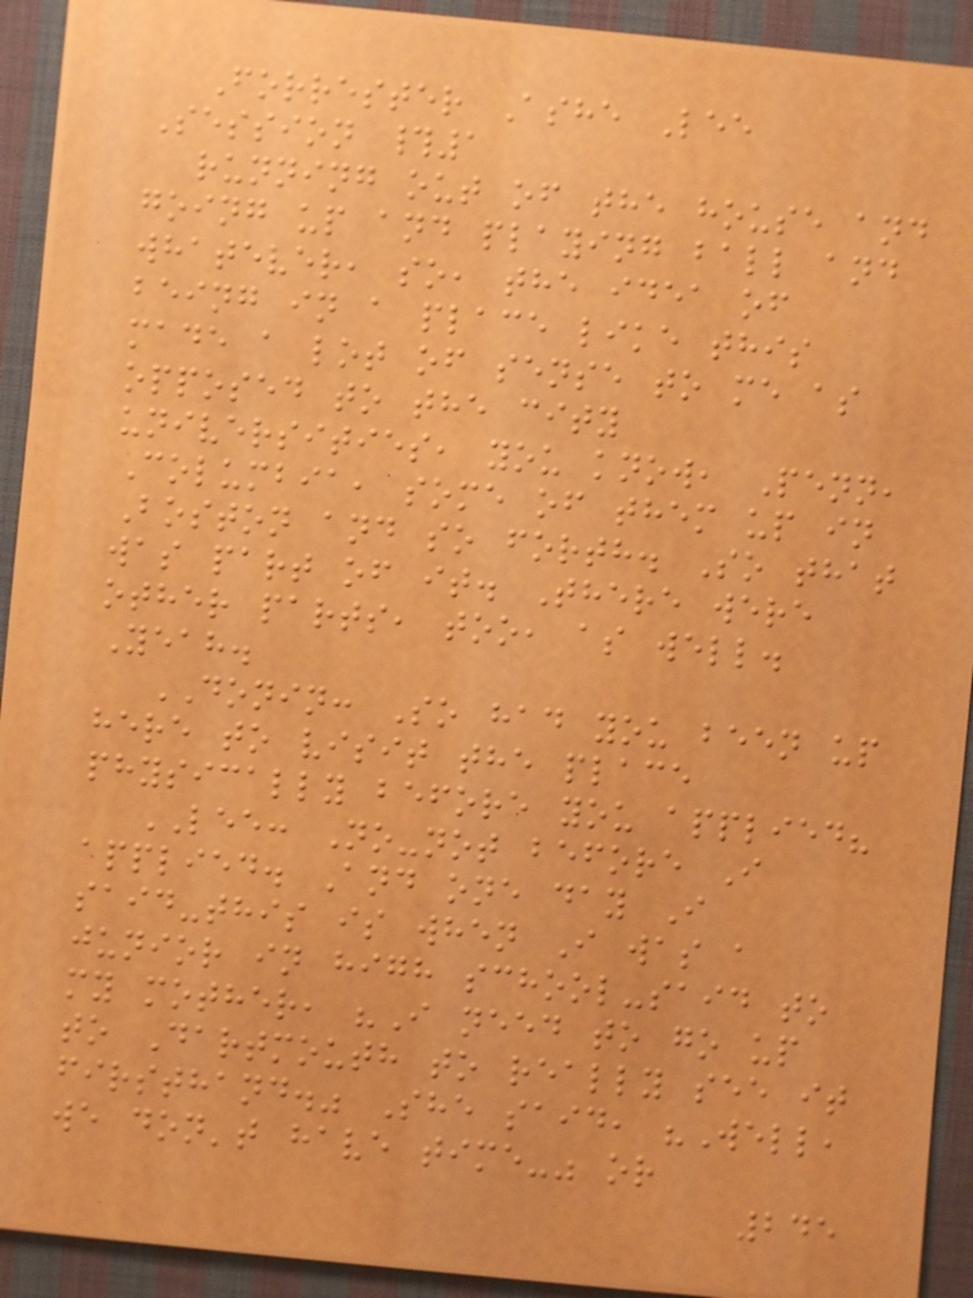Forrester Ashe Lee
Session #1
running out of the house and
going up and playing ball and
whatever, so, the idea of
being in a place like this
made a lot of sense to me as
opposed to the city
universities, you know, Penn,
Columbia, some of them up in
Boston and so forth. So that
was part of it. There were
other parts, too, as well.
Yeah.
DONIN: So had you been up
here to visit the place
physically before you applied?
LEE: No-not before I
applied. And one day I
said-this is when I was a
junior in high school-said to
my mother, "I need to go up
to Dartmouth to really see it
firsthand." She said, "Well,
we don't have time-" or
245
